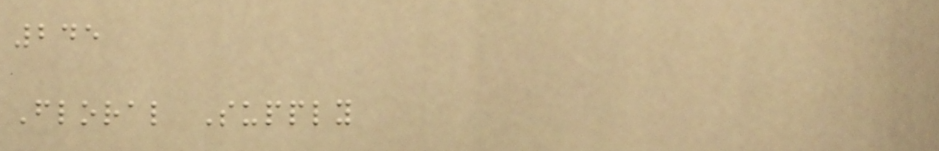245
Floral Supply
